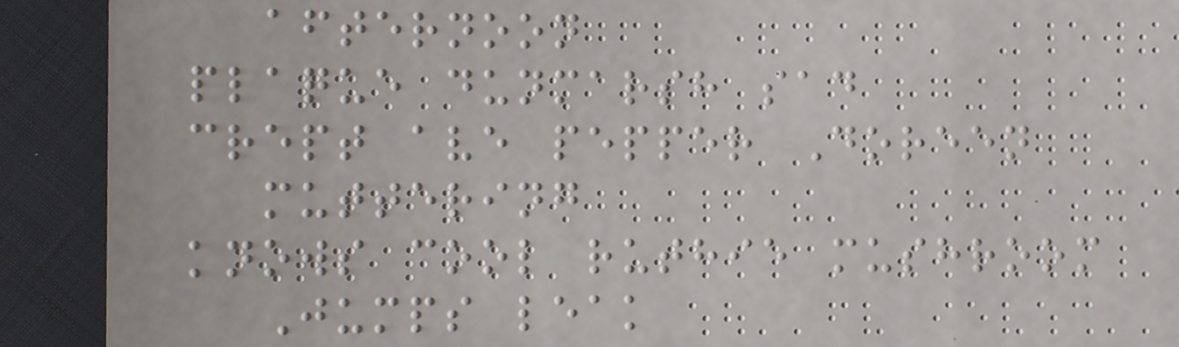afternoon
plaque dunmarsh sad
crept ave pepper Doreen
muttering
knows cool ruthie mushroom
Jumps leak
